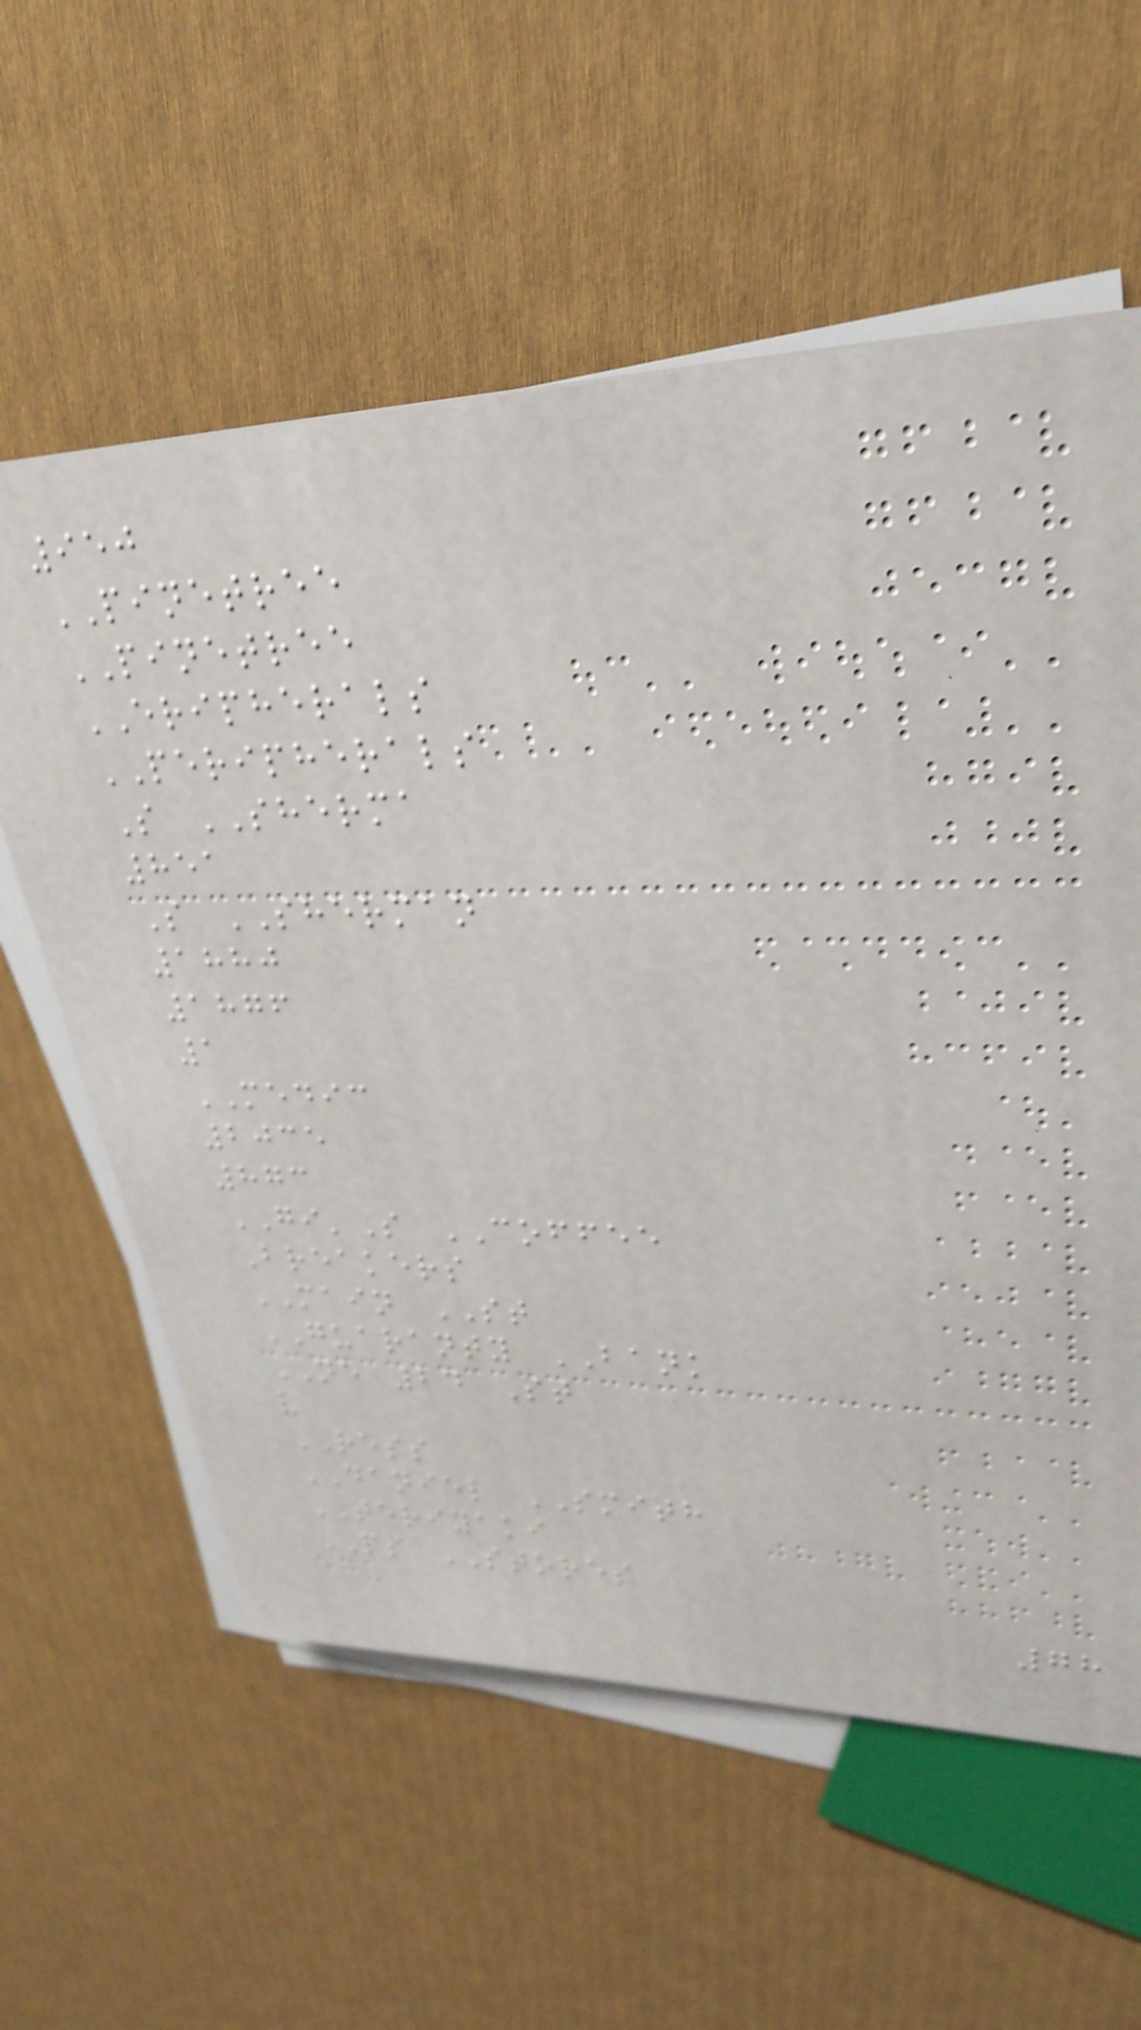950
PINETREE
PINETREE
ERIPHERALS
PERIPHERALS
S SHERMA
851
S SHERMAN
1880
1876
1
MEDIC
2035
873
GI'S COFFEE
Breakers
MAIN ST
GUARANTY BANK
NE 24 St
v
RESS
DANIEL SMITH
TERIYAKI
PS STORES
78
